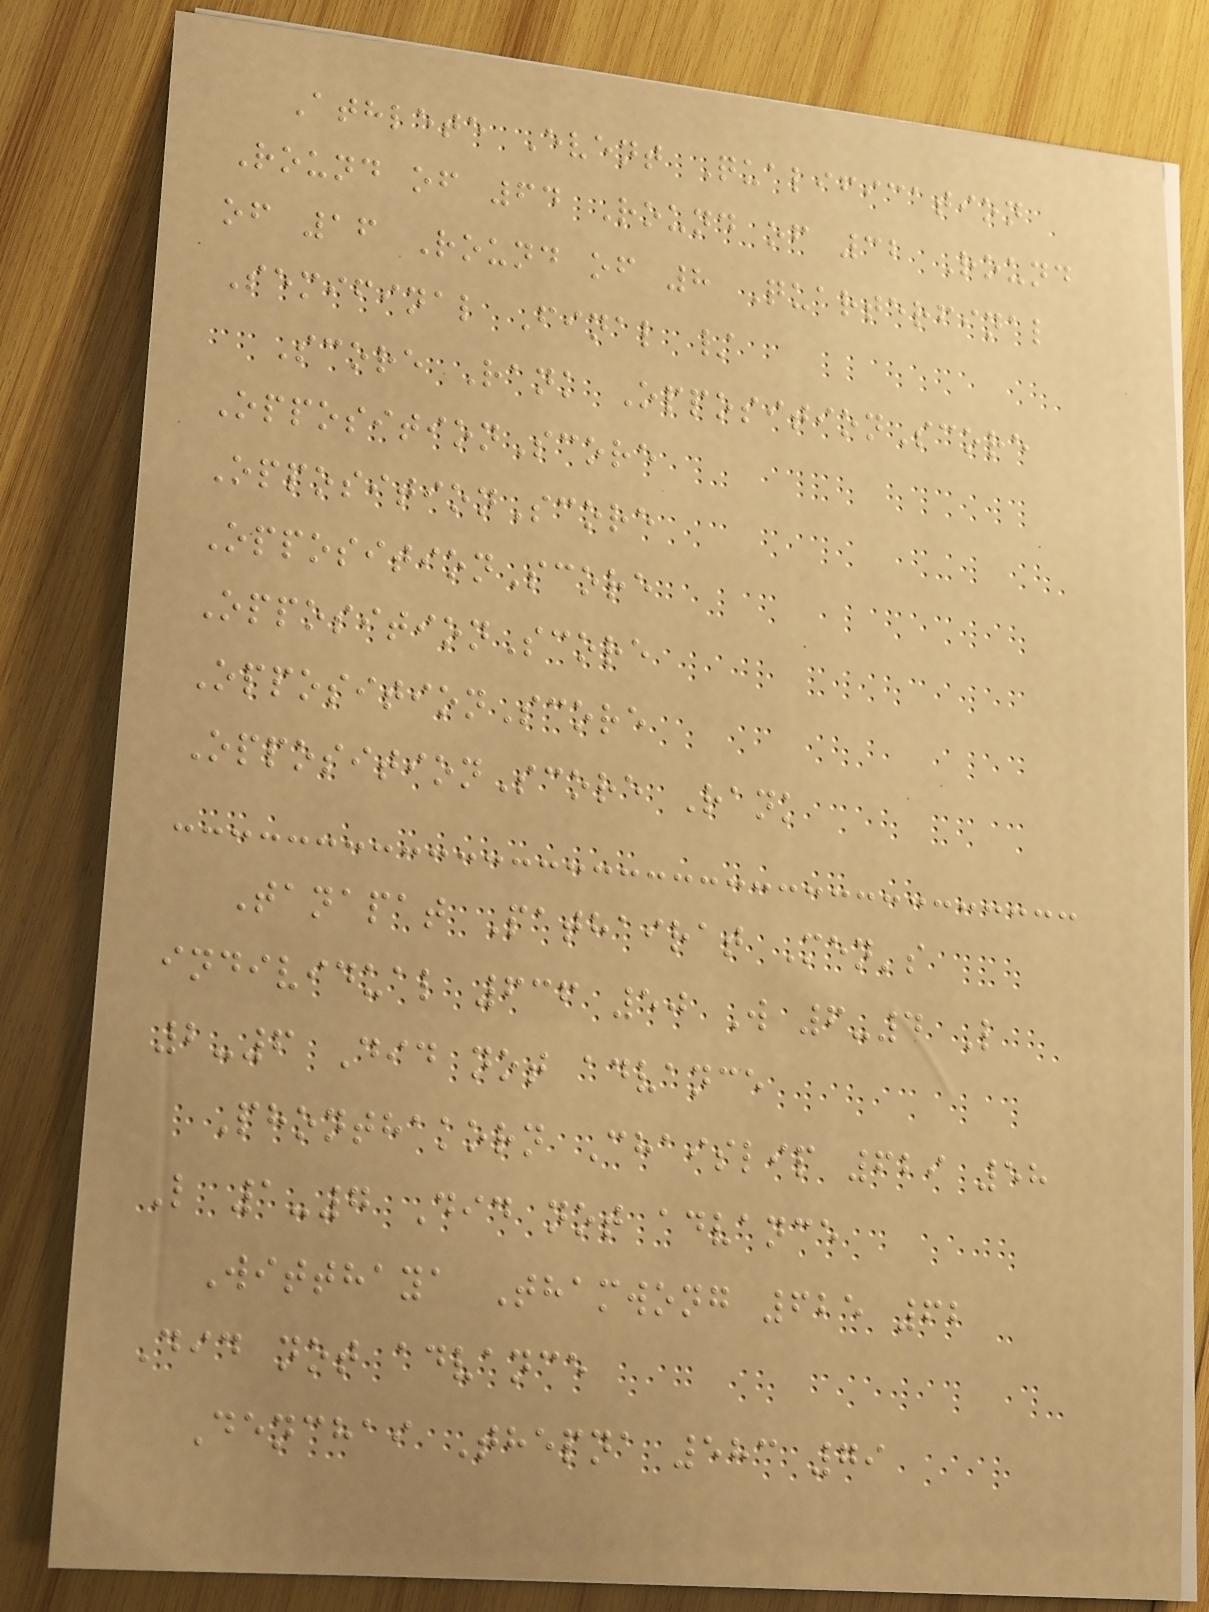Athlete Event Qualification
Round of 64 Round of 32 Round
of 16 Round of 8 Quarterfinal
Semifinal Final /
Score Rank OppositionScore
OppositionScore
OppositionScore
OppositionScore
OppositionScore
OppositionScore
OppositionScore Rank
Tanapat Pathairat Men's
individual 636 50 W 6-4 L
2-6 Did not advance
Phonthakorn Chaislip 629 58
L 1-7 Did not advance
Witthaya Thamwong 625 62
Did not advance
Denchai Thepna 583 79
